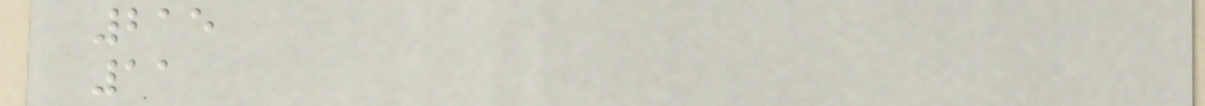215
11
